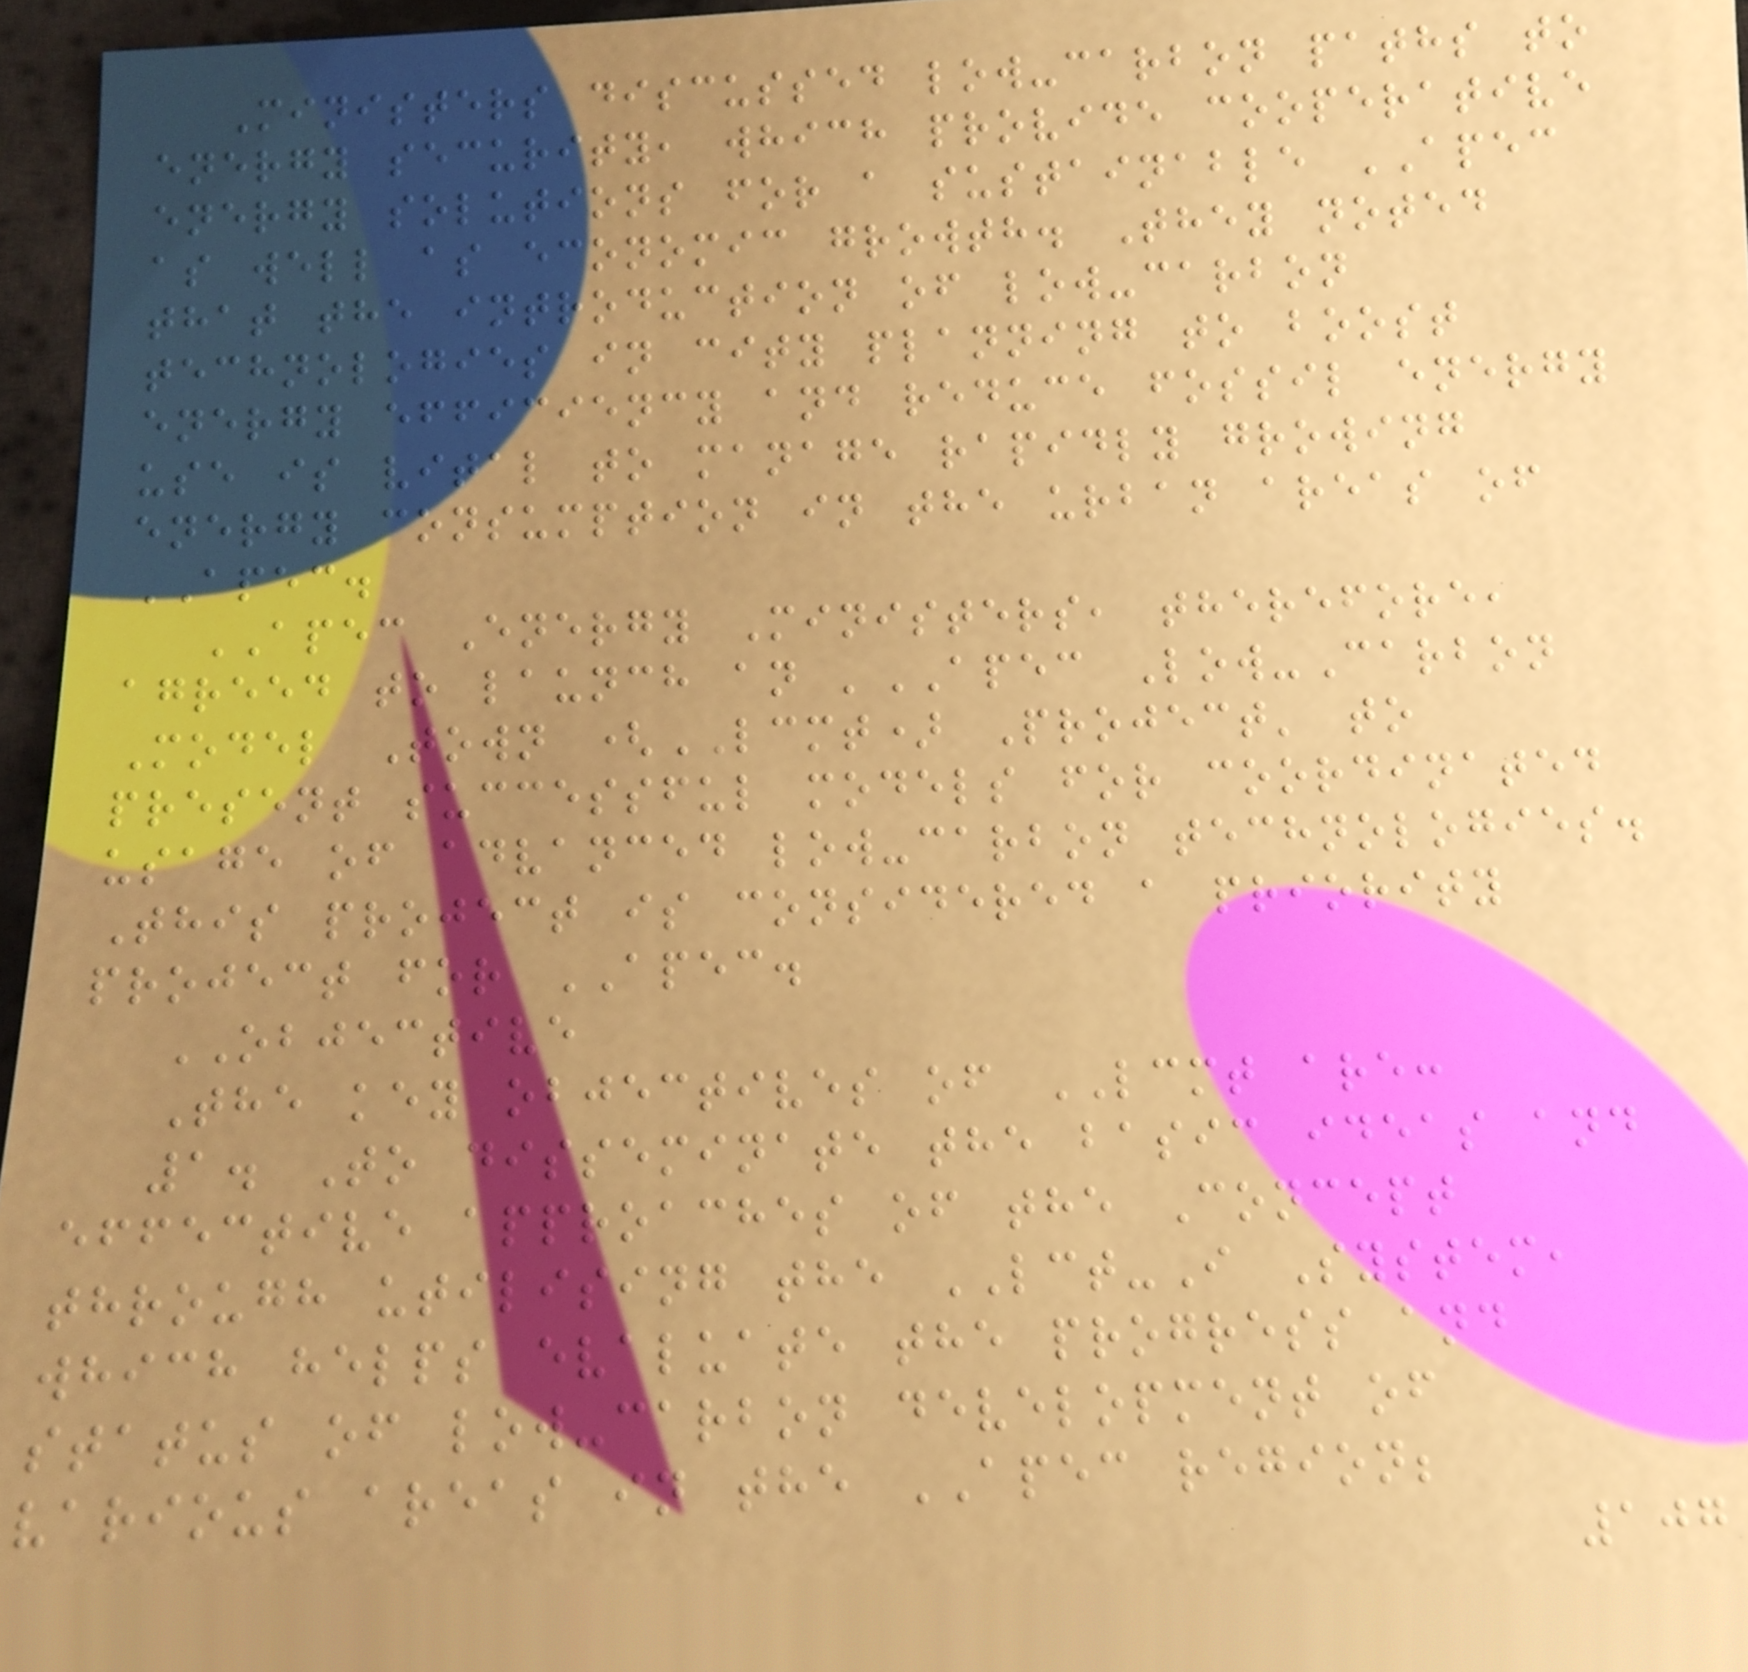Ministers discussed low-carbon paths to
energy security, which provide cooperative
energy solutions for a sustainable APEC
as well as economic growth. They noted
that the introduction of low-carbon
technologies in city planning to boost
energy efficiency and reduce fossil energy
use is vital to manage rapidly growing
energy consumption in the urban areas of
APEC.
APEC Energy Ministers, therefore,
agreed to launch an 'APEC Low-Carbon
Model Town (LCMT) Project' to
present successful models for coordinated
usage of advanced low-carbon technologies.
This project is considered a priority
project for APEC.
OBJECTIVE
The key objectives of LCMT are:
1. To disseminate the basic ideas and
effective approaches of the Concept
through utilising the LCT-I System,
which helps evaluate the progress and
status of low-carbon development of
various areas in the APEC region;
107
